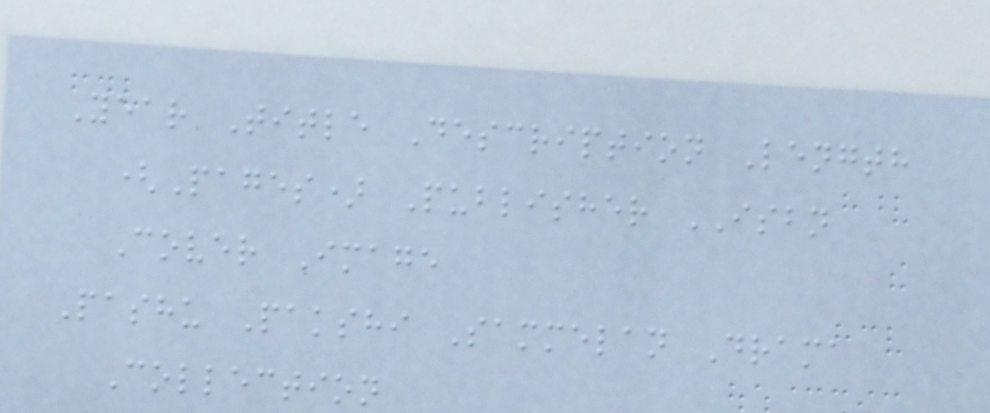Year Title Description Length
(Pages) Publisher ISBN
Cover Image
Pashu Pakshi Sammelan Drama
Collection
